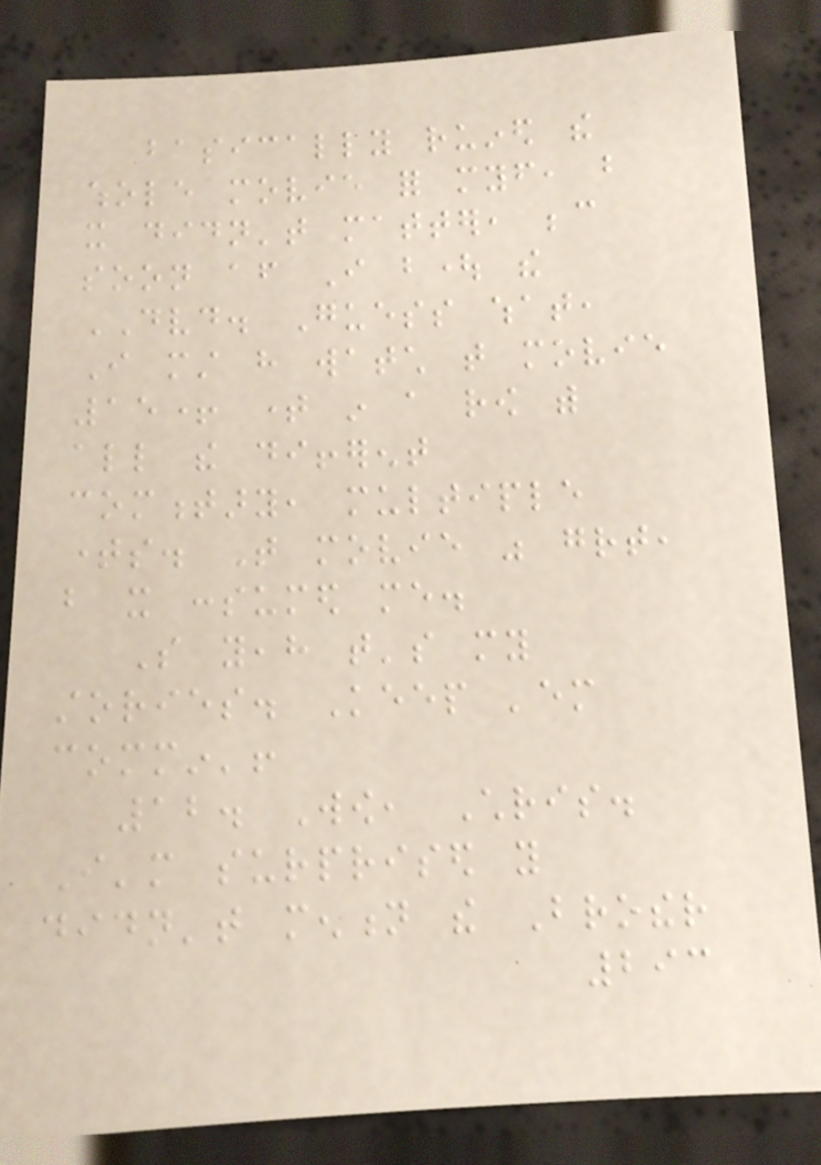basically ruined the
whole movie for myself, but
it didn't matter, because
soon after I bought the
DVD. Guess what,
I must have watch that movie
15+ time in a row with
all the different
commentary, multiple
times. That movie was great,
but it consumed me.
So yeah that's my
stories. Keep 'em
commin'!
12. Wow, Chris.
I'm surprised you
didn't mention the Brother
293
